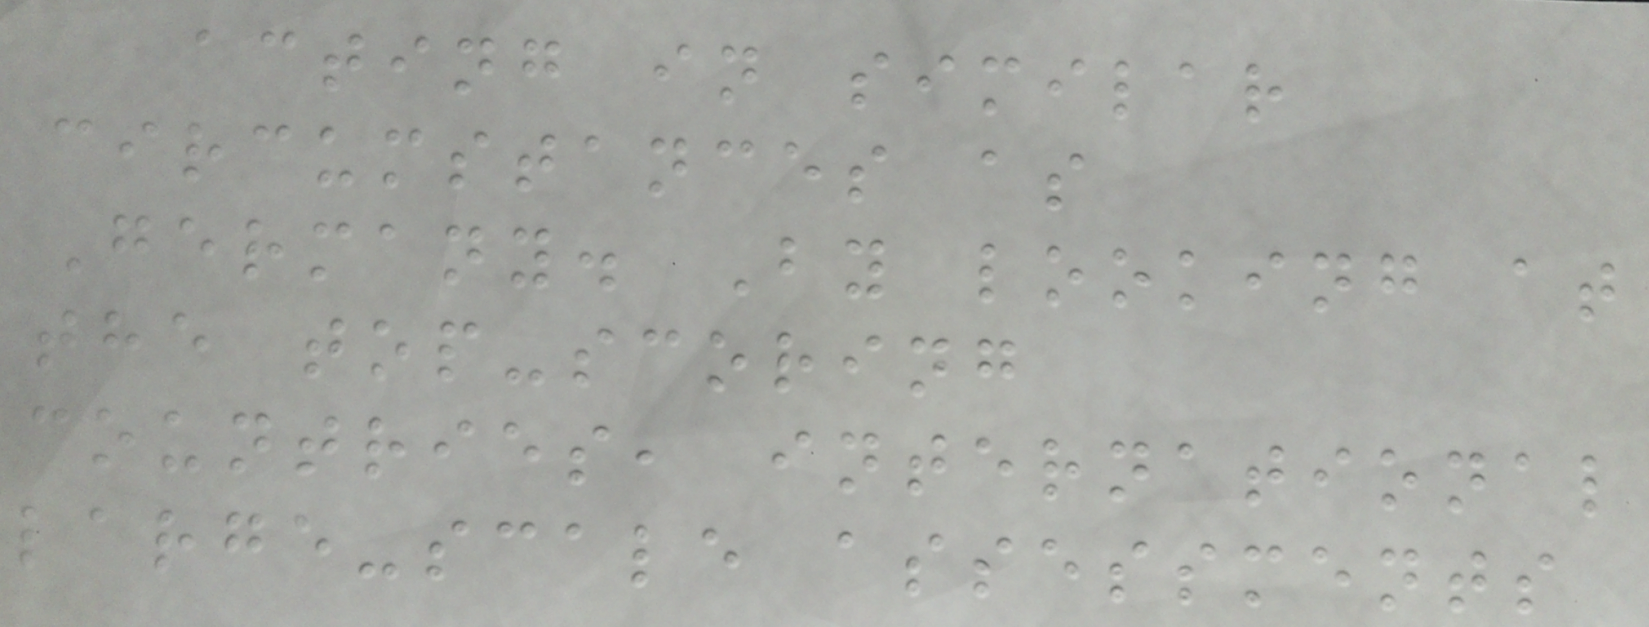acting in similar
circumstances as
Germany. By looking at
the top-scoring
countries, international
large-scale assessments
